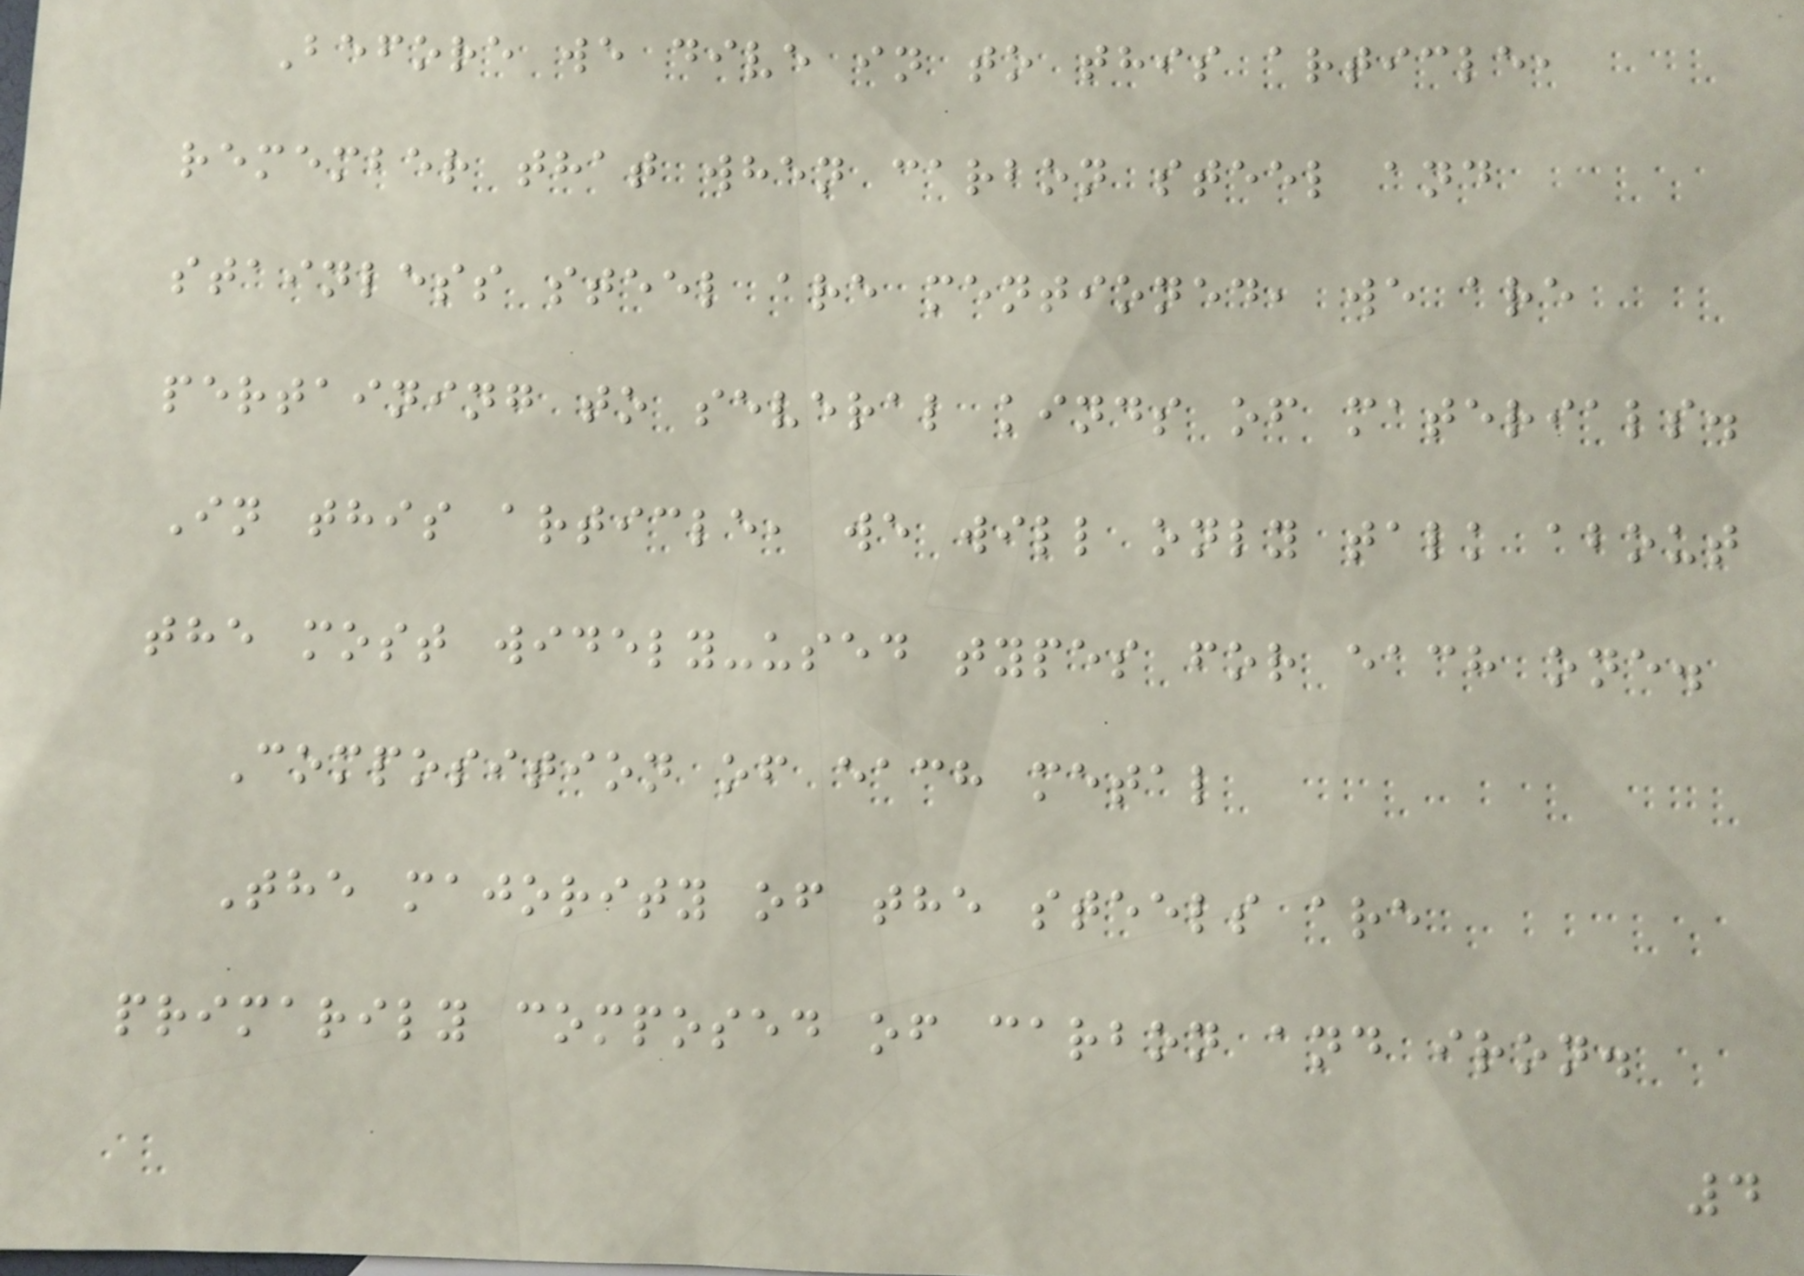Before we dive in to this article,
remember that when carbon steel and
stainless steel are mentioned, we are
pertaining to several kinds of materials.
In this article, we will only talk about
the most widely-used types for each one.
Composition of each metal
The majority of the steels are
primarily composed of carbon and iron.
4
